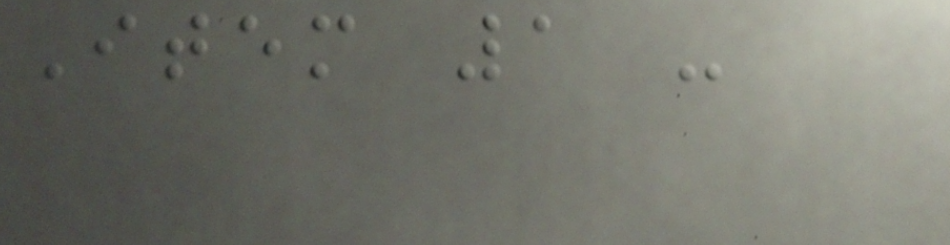Item 1 -
